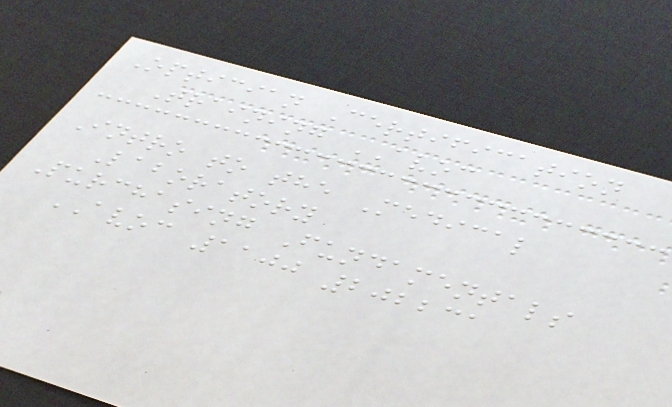Optician Certification
Training AVOC
Intro to the Medical
Laboratory
Purchasing Fundamentals
AVOC 1100 202231
